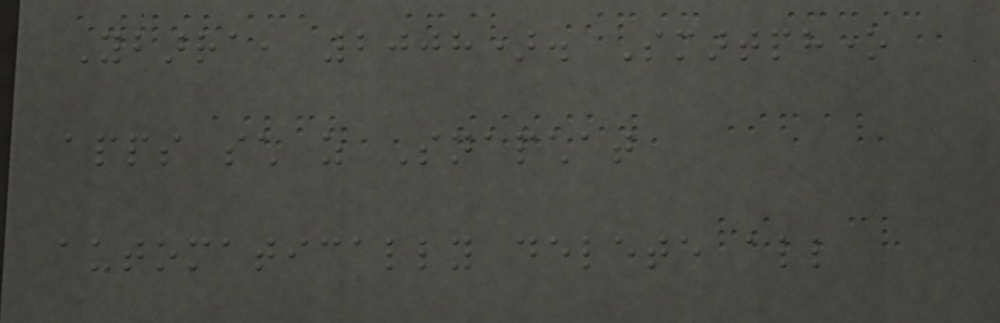Ybarra, 2008). Smartphone
apps such as Snapchat
automatically delete all
